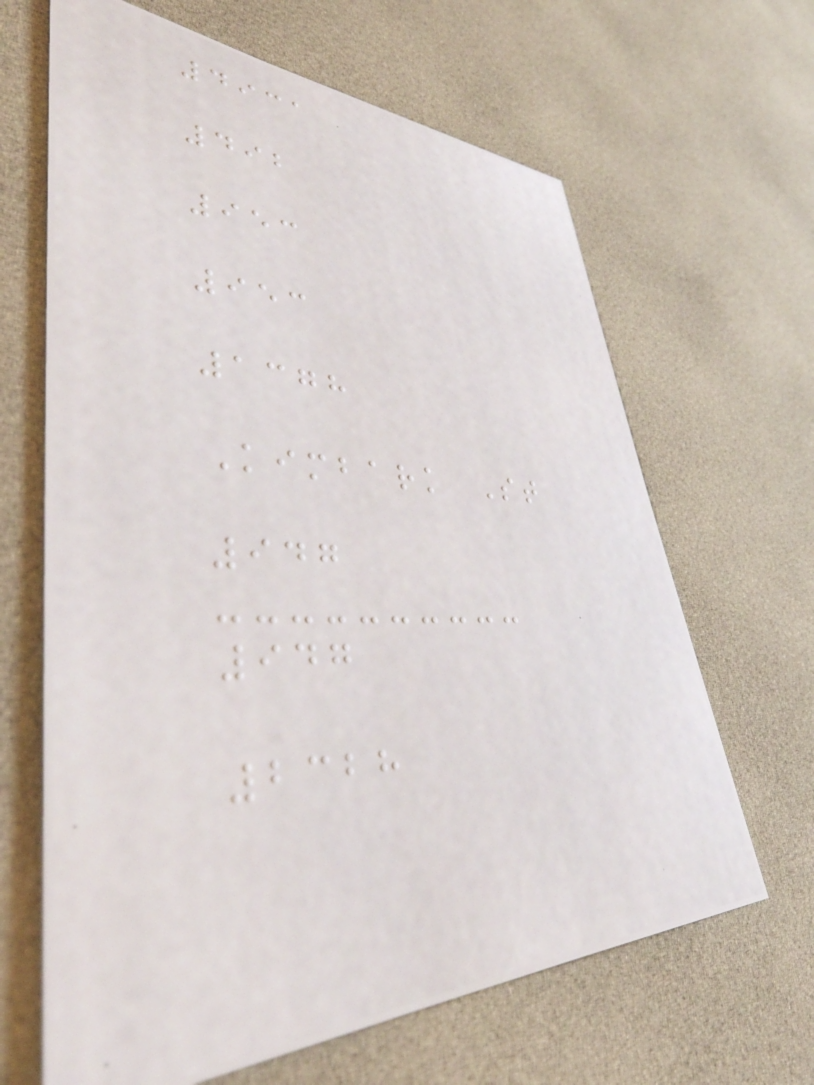4931
492
953
953
1378
Kimbark St
947
947
2328
